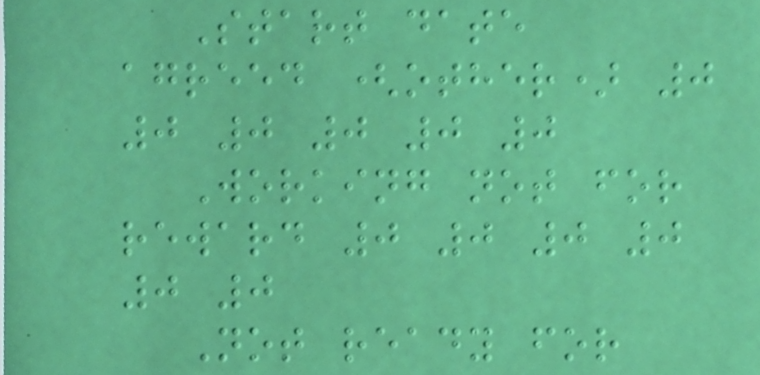Start date
agreed (other) 0
0 0 0 0 0
Working not for
reward 0 0 0 0
0 0
Not ready for
